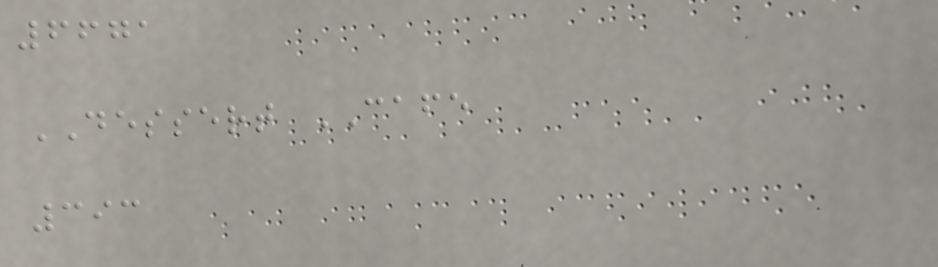6671
DESSERT CAFE
393
